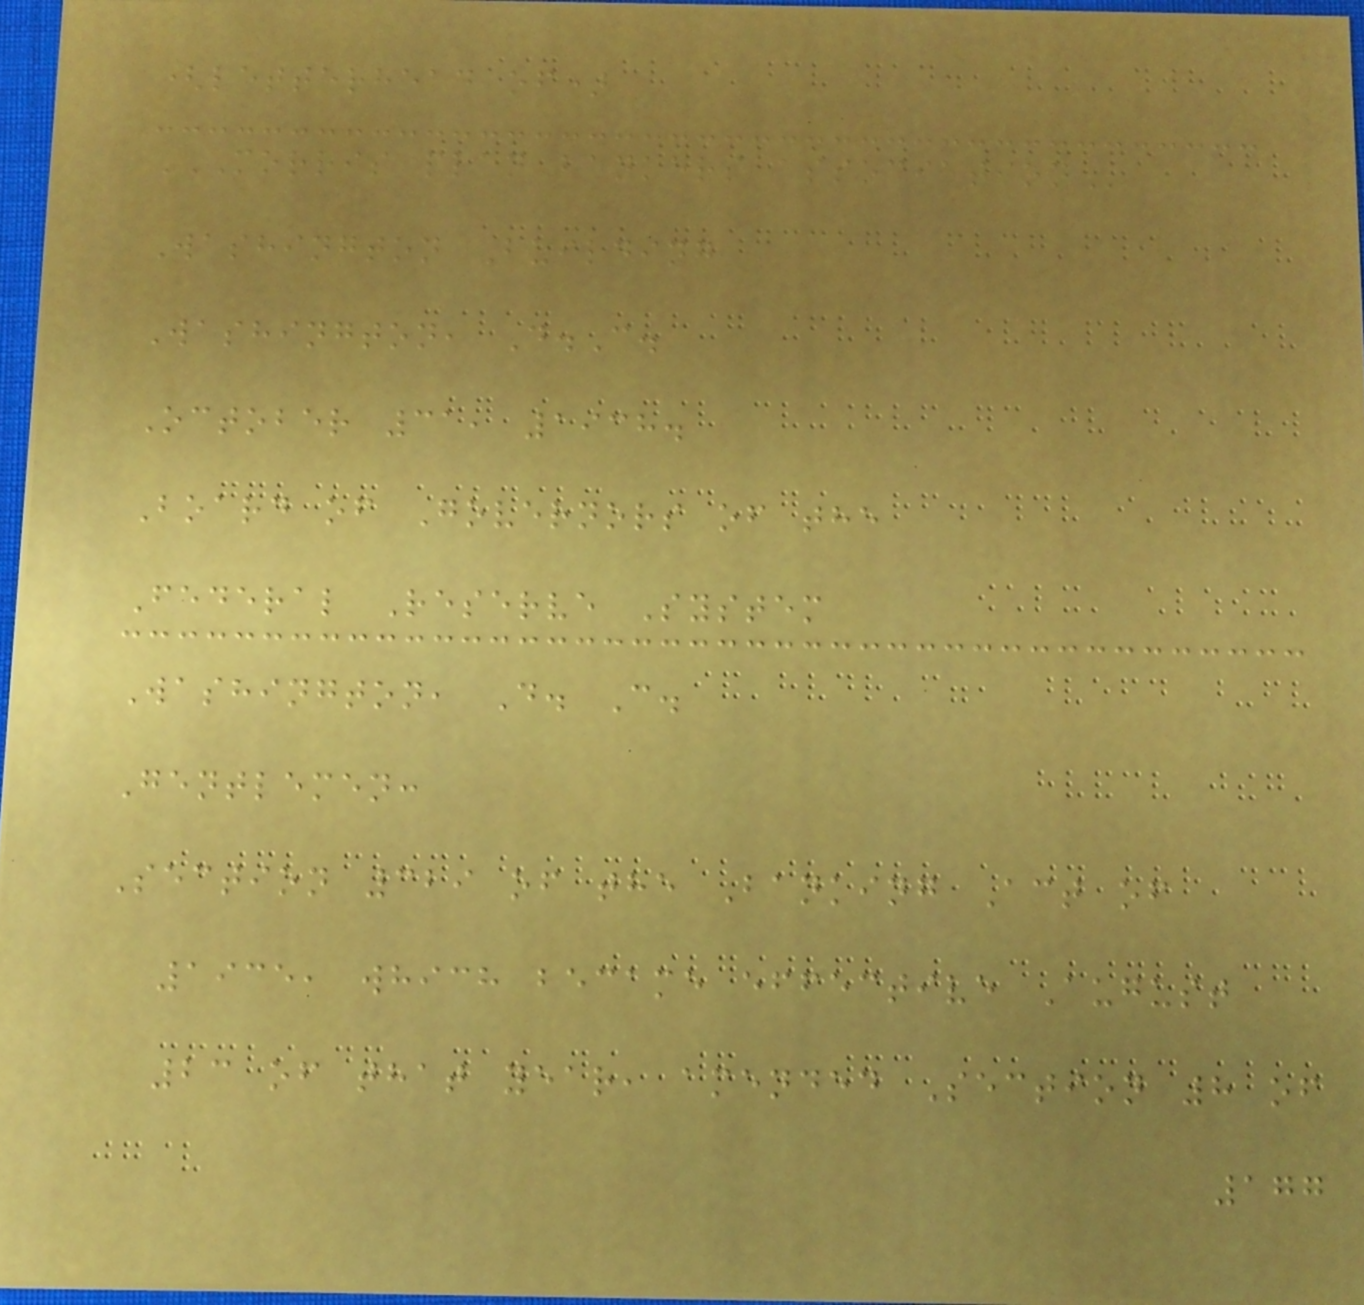(letterhead of)
MORRIS PLAN BANKERS ASSOCIATION
Washington Building
Washington, D.C.
October 31, 1938.
Board of Governors of the
Federal Reserve System
Washington, D. C.
Gentlemen:
Section 329 of the Banking Act of
1935, which became effective August
23 of that year, amended Section 8 of
177
